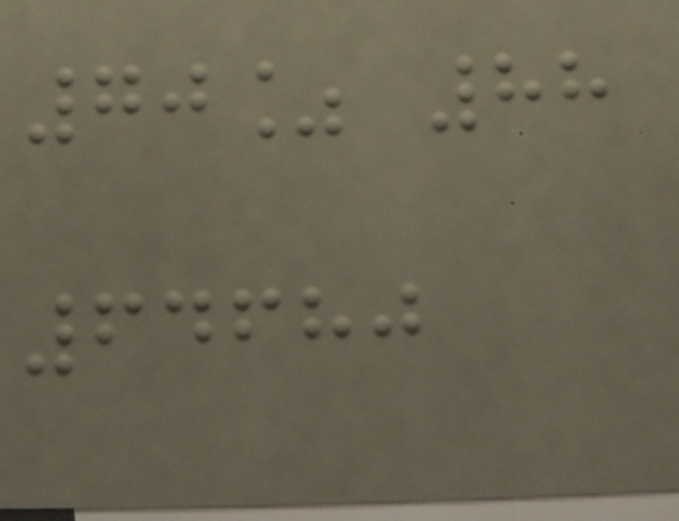70% 88
64680
